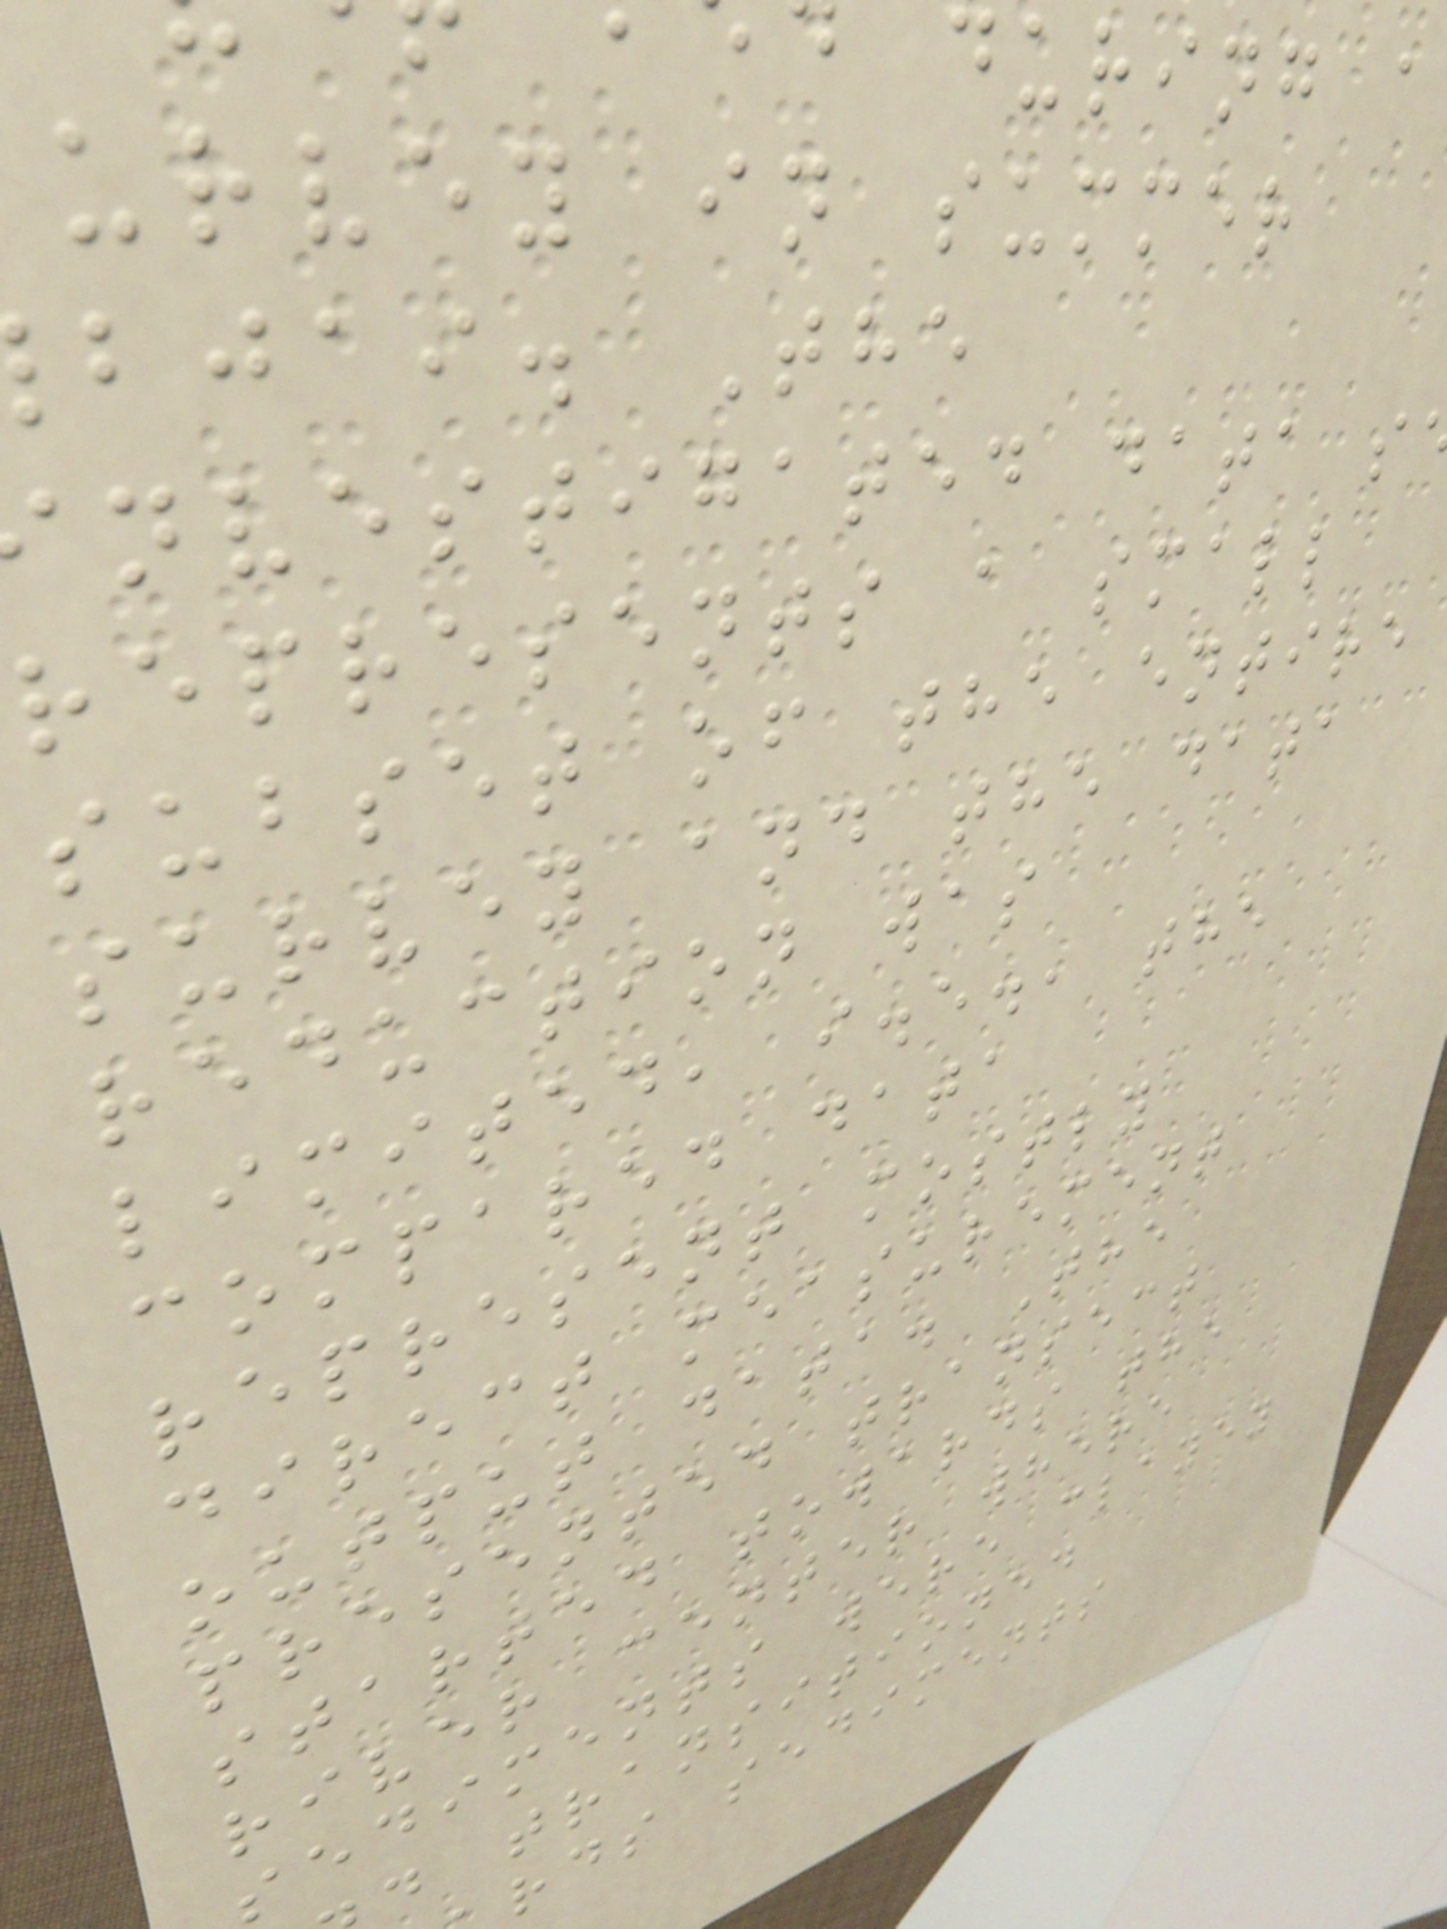during a
urvey in summer
bjai. The
nvestigated data s
represents a small
subset of the entire
survey and the data
reduction was
limited, i.e., the
compared data
represent mostly
direct measurement
output data. The
presented transect
started towards the
river center where
sediments were clayey
d transitioned
rds sediments
